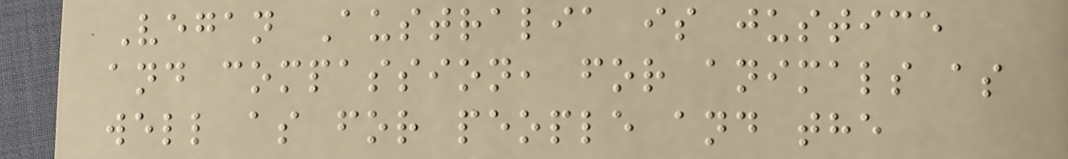Vegan Australia is justice
and compassion, for animals as
well as for people and the
